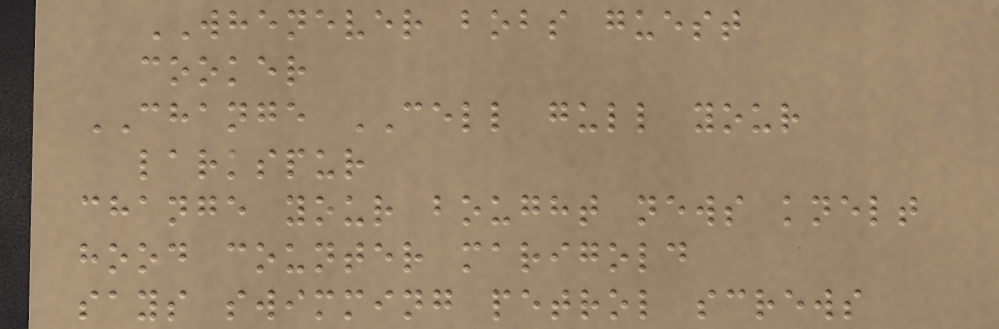WHENEVER bobs guest
cooker
CHANGE CELL gull your
larkspur
change your bought news knelt
hood counter marigold
says swimming petrol screws
